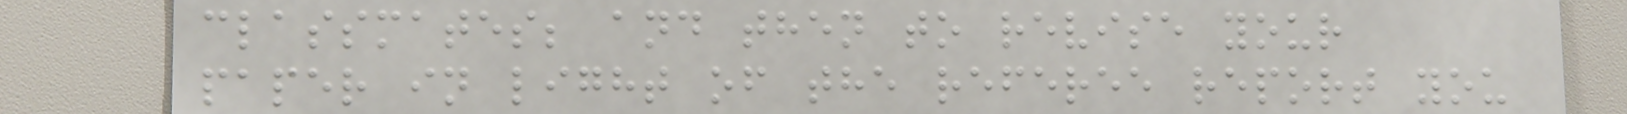classmates; and then to revise your
paper in light of the referee report you
